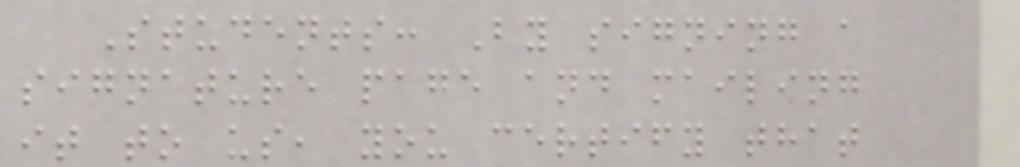Students: By signing a
signature page and mailing
it to us, you certify that
